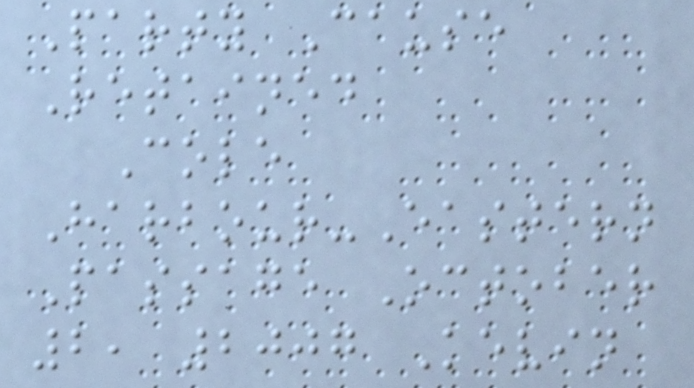Party Cause
Retained
Cole
Harbour-Eastern
Passage October
2, 2007 Kevin
